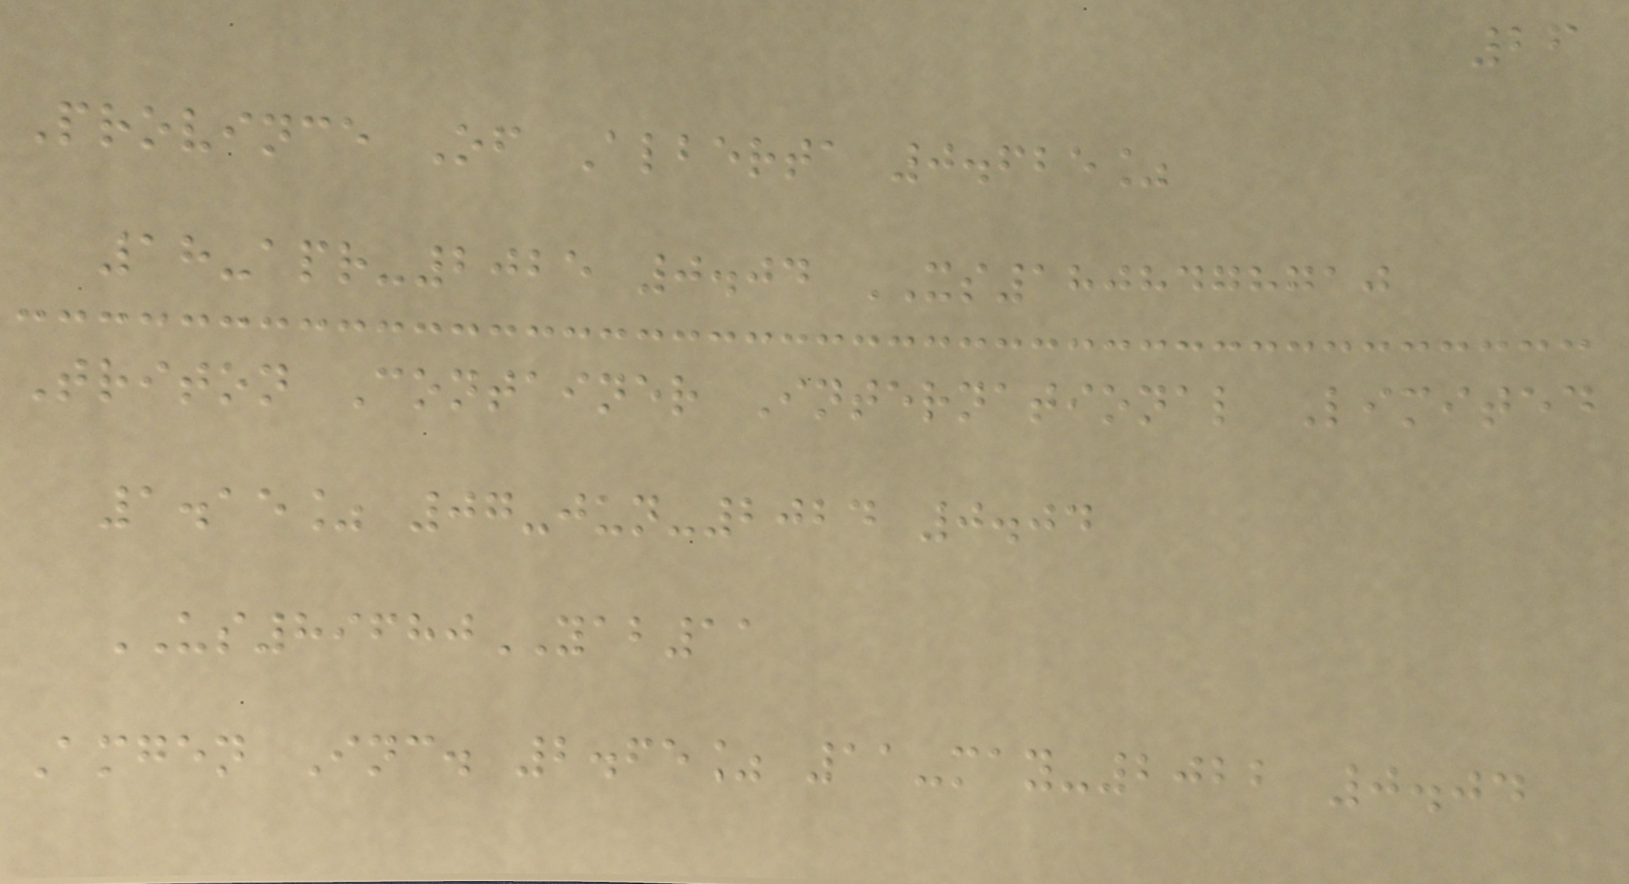26
Province Of Alberta 0.625%
18-apr-2025 0.04 XS1808478710
Triton Container International Limited
1.15% 07-jun-2024 0.04
US89680YAB11
Amgen Inc. 2.65% 11-may-2022 0.04
